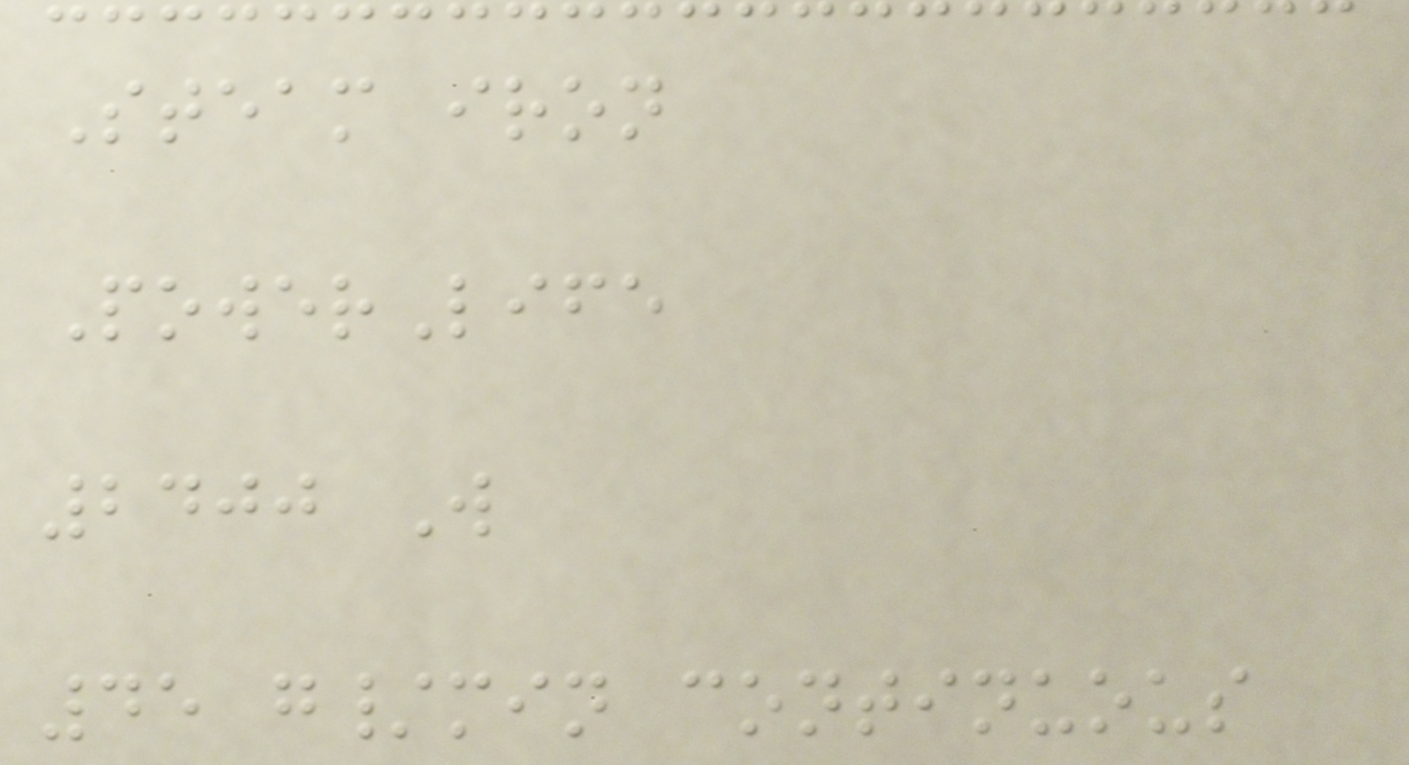Steam iron
PowerLife
2400 W
45 g/min continuous
